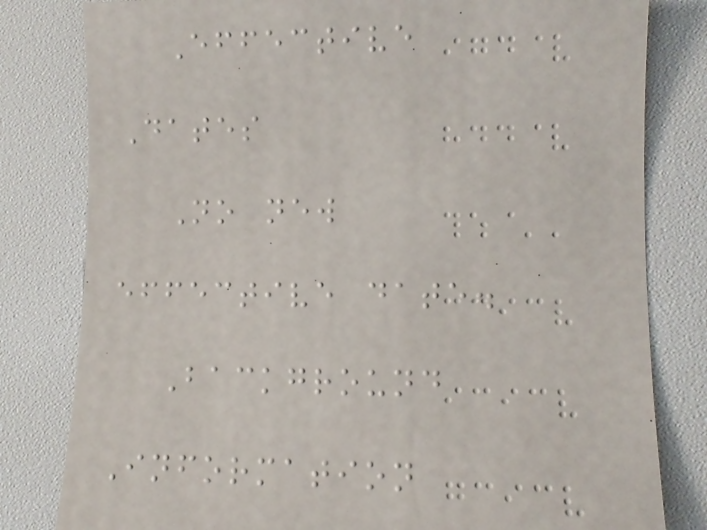Effective
Dates
No new
effective date.
Background
Information
